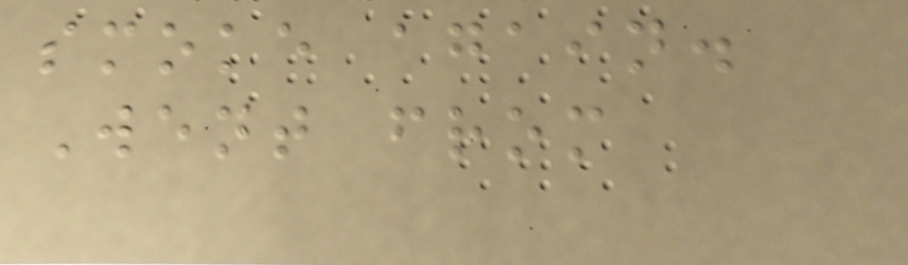smoke again.
Went from
